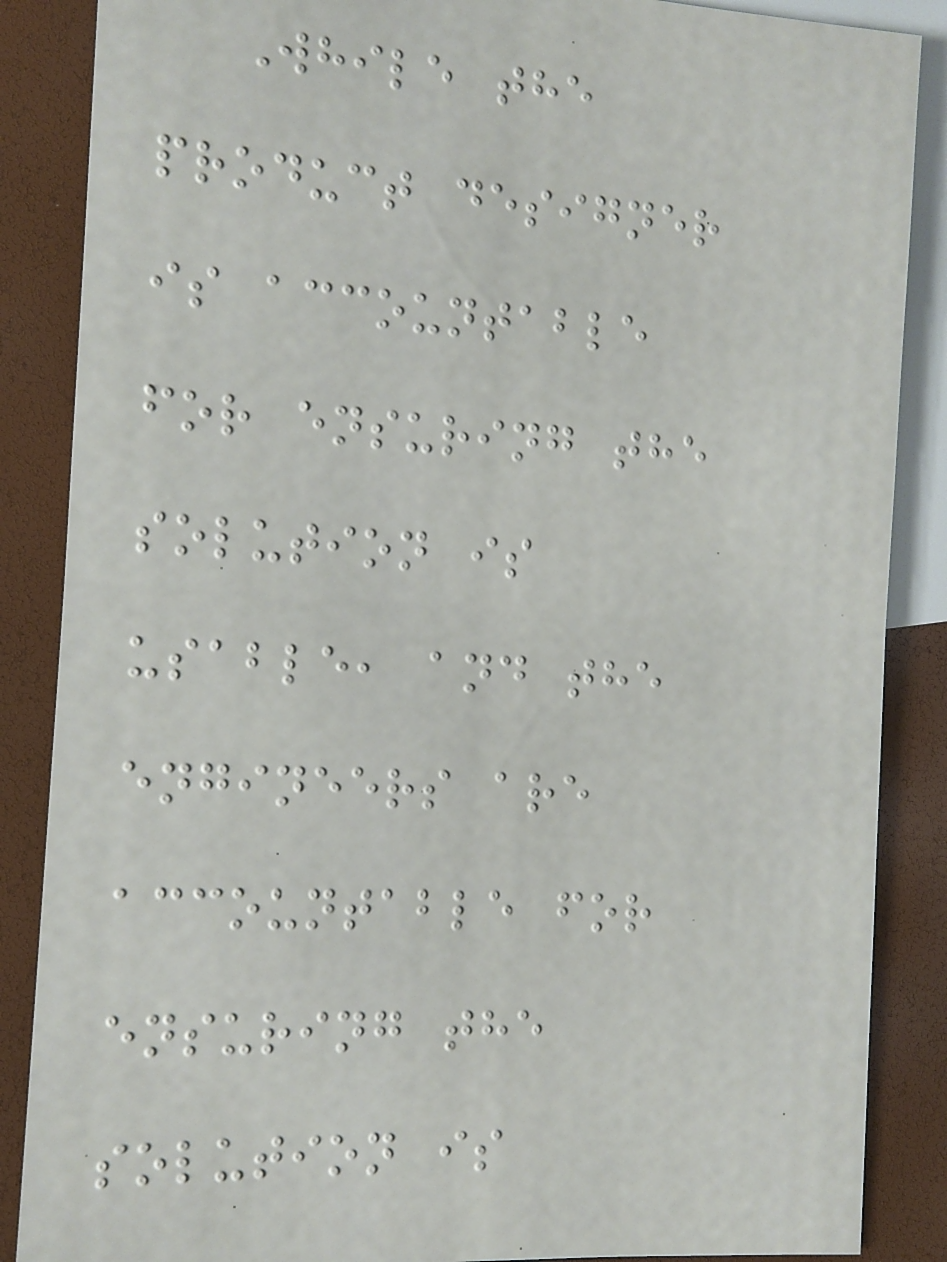While the
product designer
is accountable
for ensuring the
solution is
usable, and the
engineers are
accountable for
ensuring the
solution is
